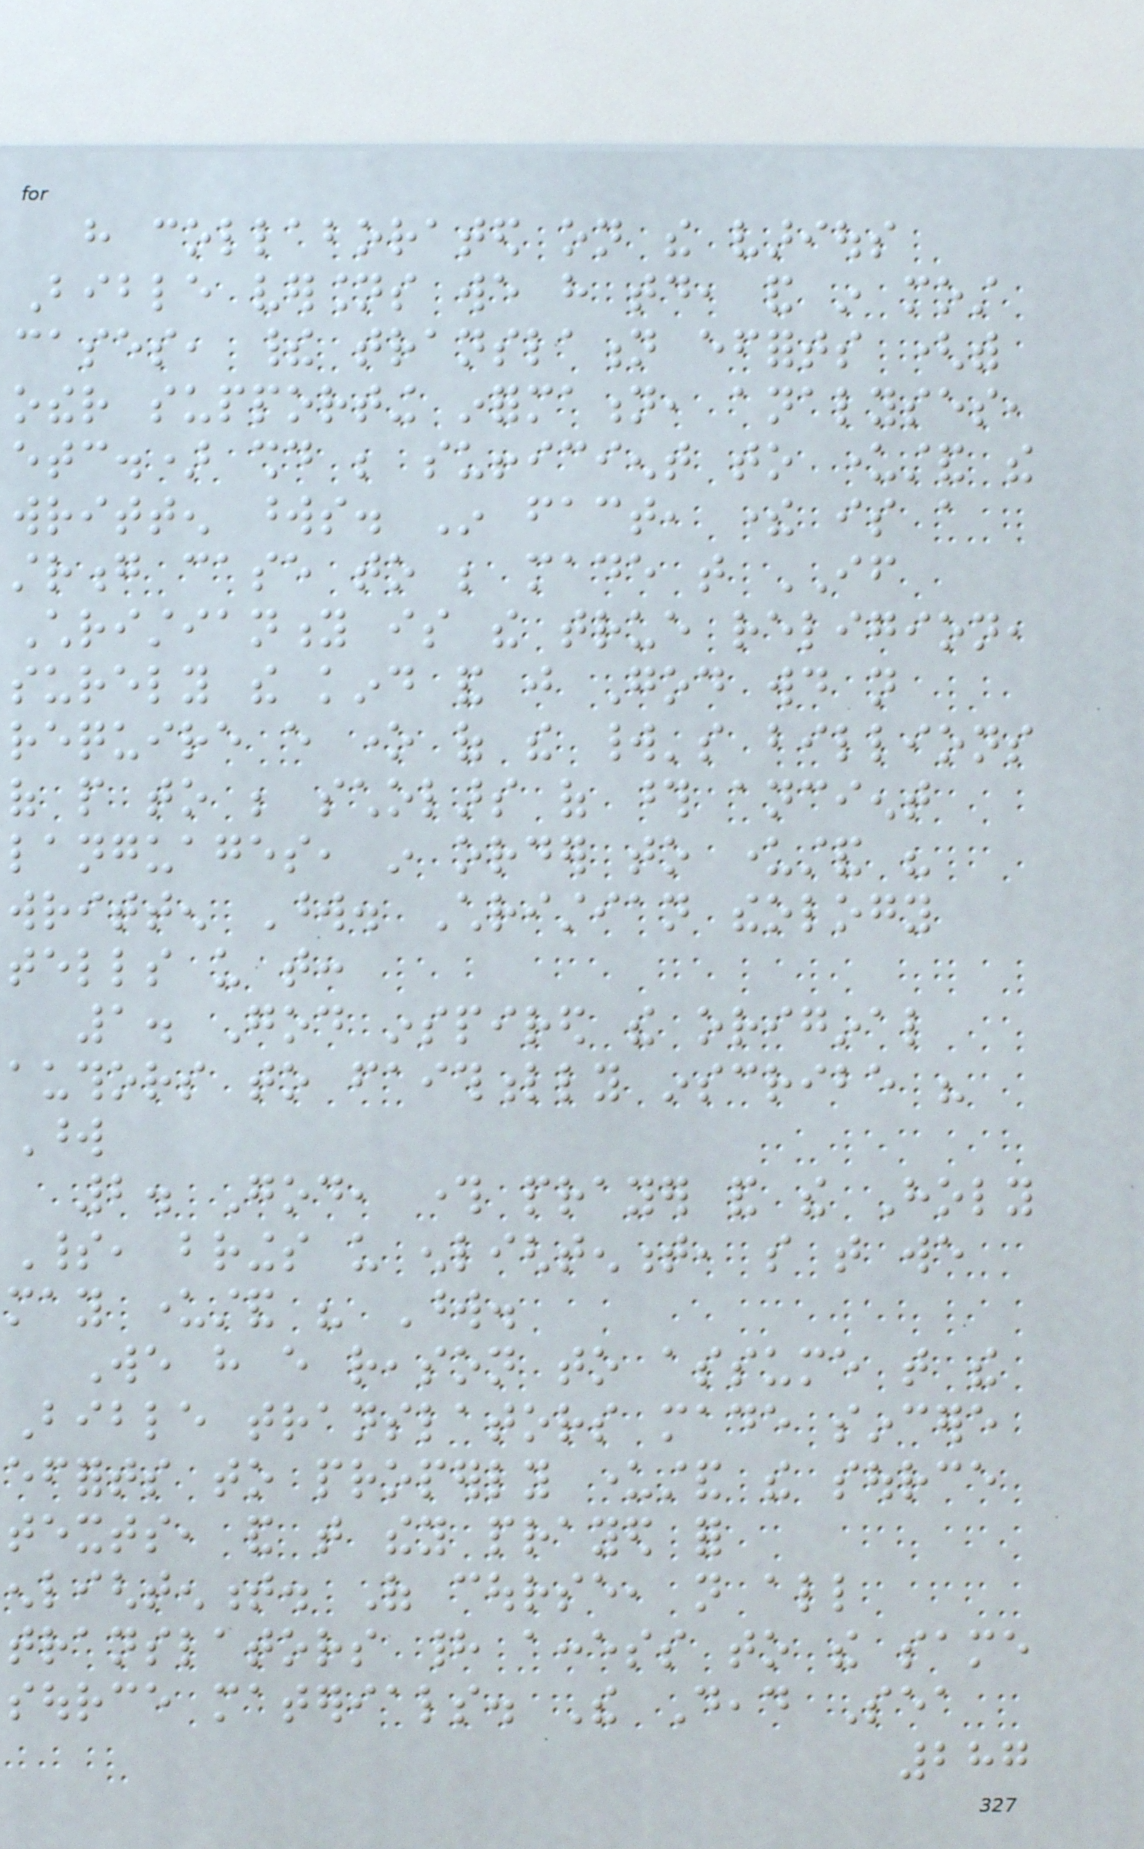have collaborated on the various
Bible versions we have today, and in most
cases, their translation efforts (with
other supporting information, analyses,
etc.) should be sufficient to understand the
written words. In fact, there is a
strong case to be made that IF
Christianity is the true religion,
surely the kind and just God would not
require every one of the world's billions
of people to be scholars of those ancient
languages, in order to understand his
written Word. Christian theology
tells us that:
1. God inspired the original
authors to faithfully inscribe his
Word
2. God, through prayer and the Holy
Spirit, brings us enlightenment, so that we
may understand his Word.
We have every reason to assume that the
Bible translators made sincere
efforts to properly understand the source
texts, and that they prayed for
enlightenment. Of course, not all
translators had access to the same
source materials. The Dead Sea
287
